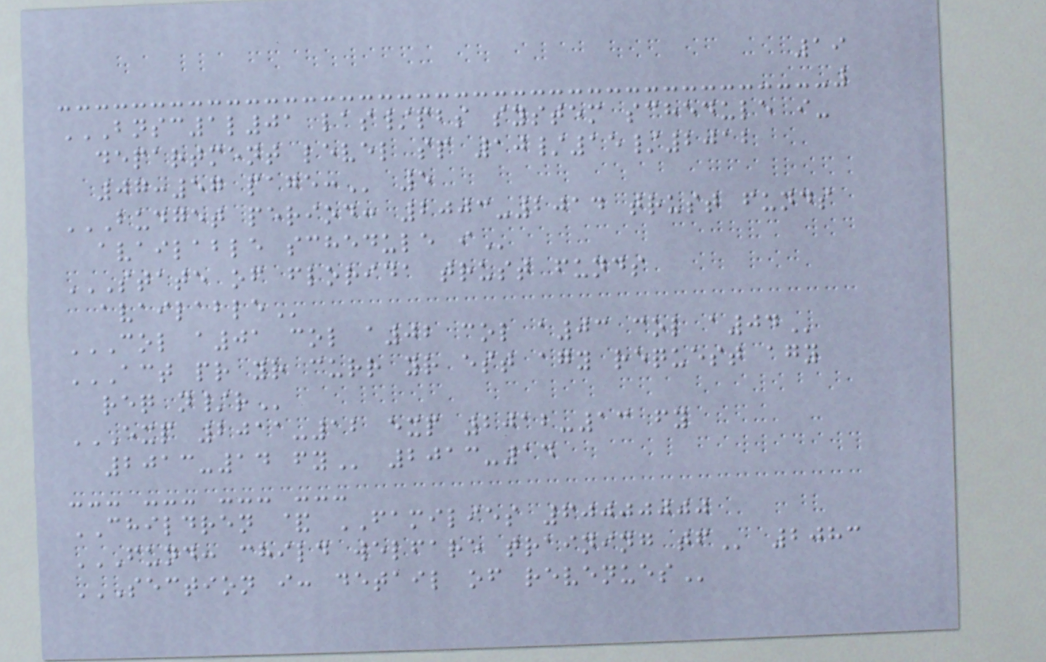19
BNSC1L01 LAS/PBS SYSTEM SCHEDULE I-
DEPARTMENT LEVEL SP 10/15/2012
07:57 PAGE: 5
BUDGET PERIOD: 2003-2014 TRUST FUNDS
AVAILABLE SCHEDULE I
STATE OF FLORIDA TRUST FUNDS
AVAILABLE
COL A01 COL A02 COL A03 COL A04
ACT PR YR CURR YR EST AGY REQUEST AGY
REQ N/R
EXP 2011-12 EXP 2012-13 FY
2013-14 FY 2013-14
--- --- --- ---
CHILDREN & FAMILIES 60000000
FUND: CHILD WELFARE TRAINING TF 2083
SECTION I: DETAIL OF REVENUES
